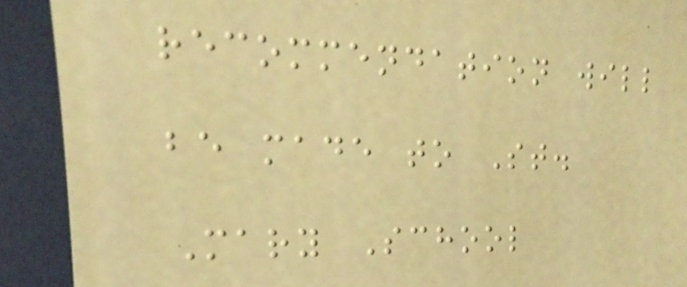recommendation will
be made to St.
Mary School
